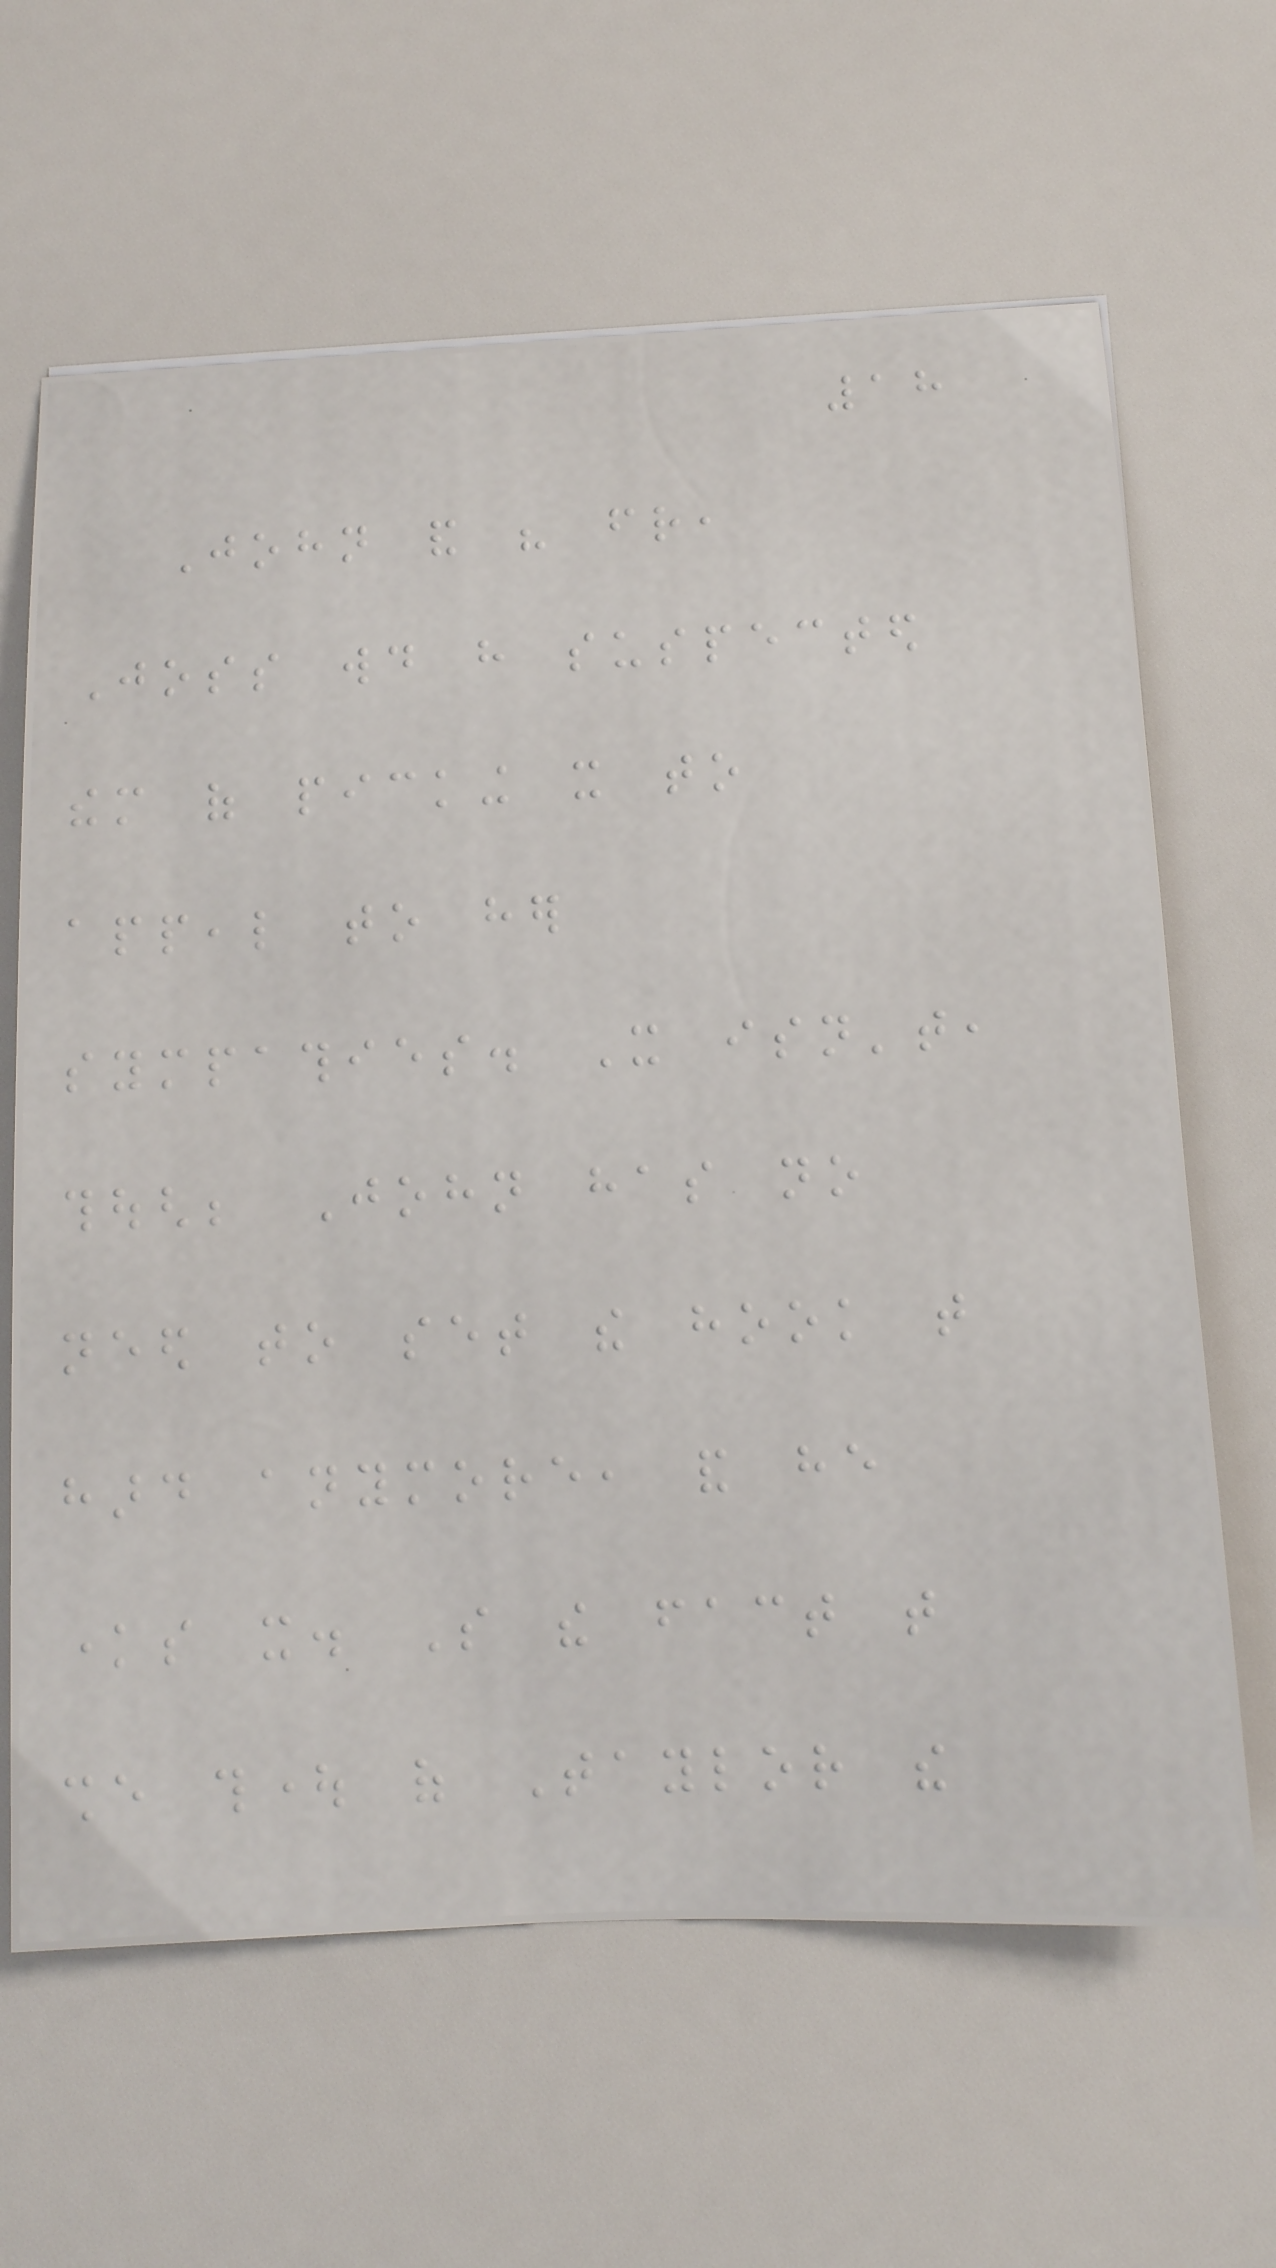18
John and his friend,
Joss would have suspected
them of picking it to
appeal to her
sympathies. It isn't,
though; John has no
need to set the hook that
hard anymore, and he
knows it. So the fact that
she thought of Taylor the
